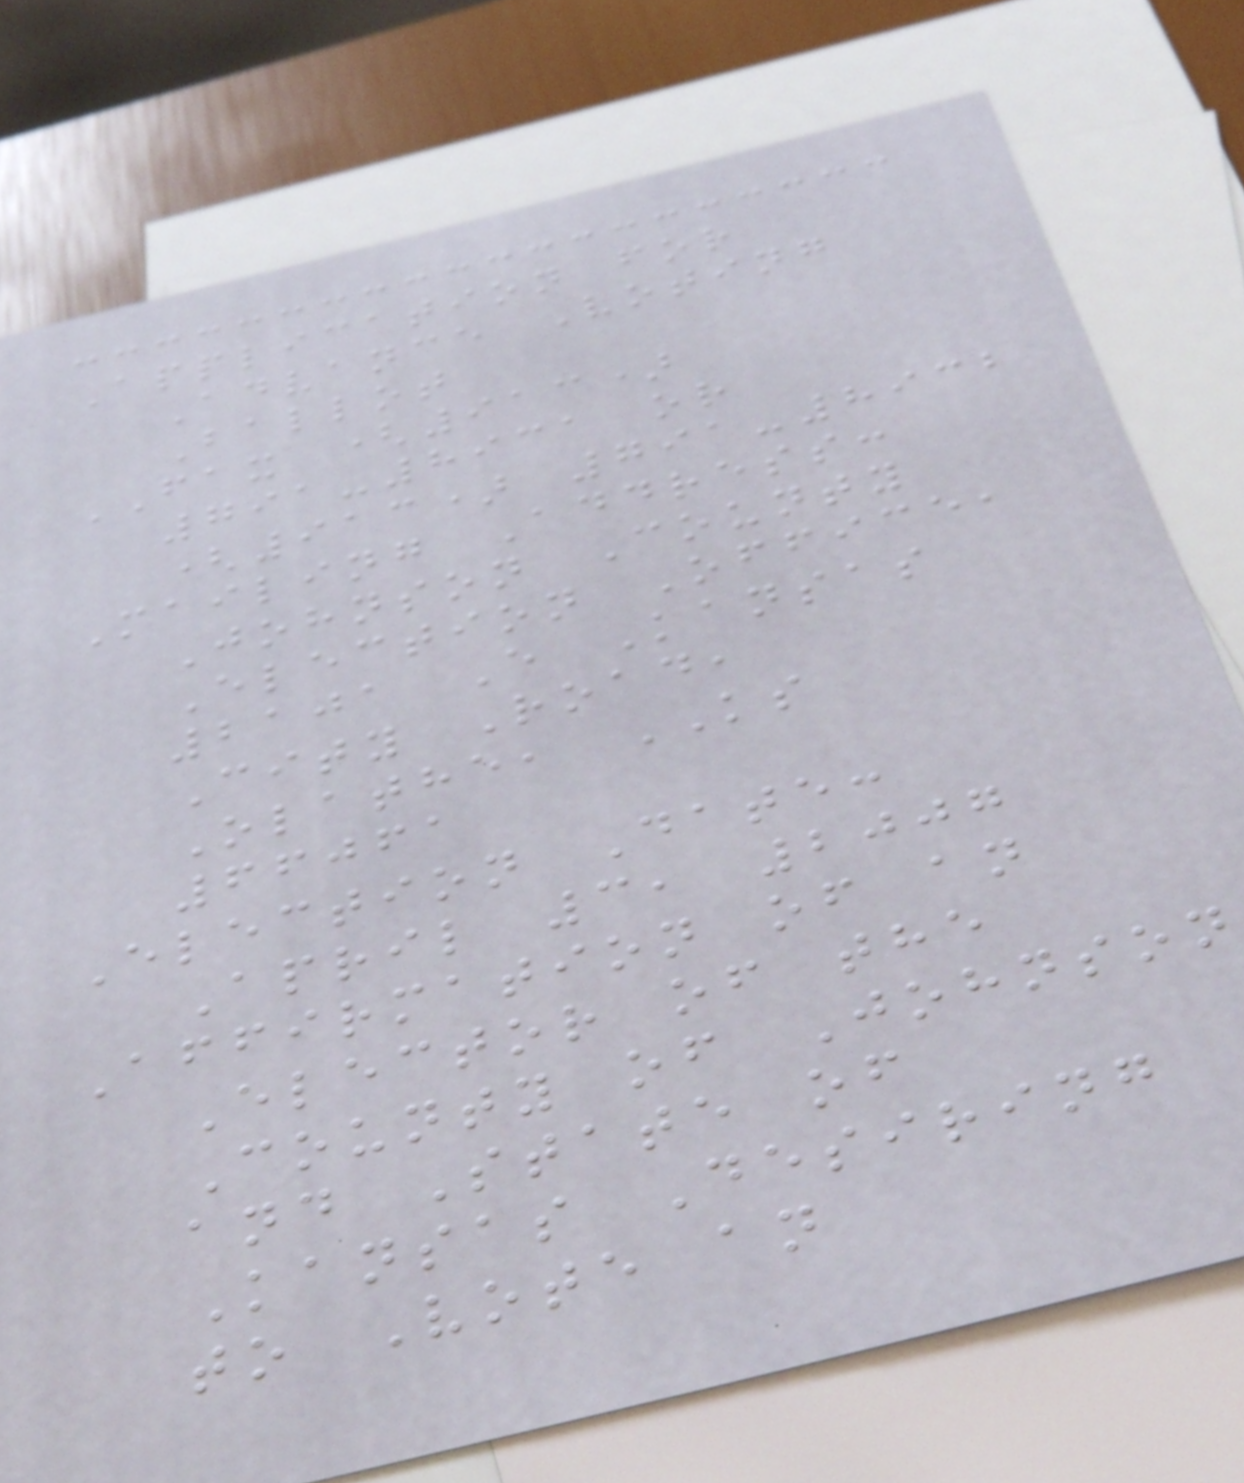Application for
Advance Voting
Ballot
FAX (913)
791-8931 or
(913) 791-8932
Mailing Address:
Johnson County
Election Office,
2101 E Kansas
City Road,
Olathe, KS
66061
Election Date:
April 3, 2007
Affirmation of an
Elector of the
County of Johnson
and State of
Kansas Desiring
to Vote an
